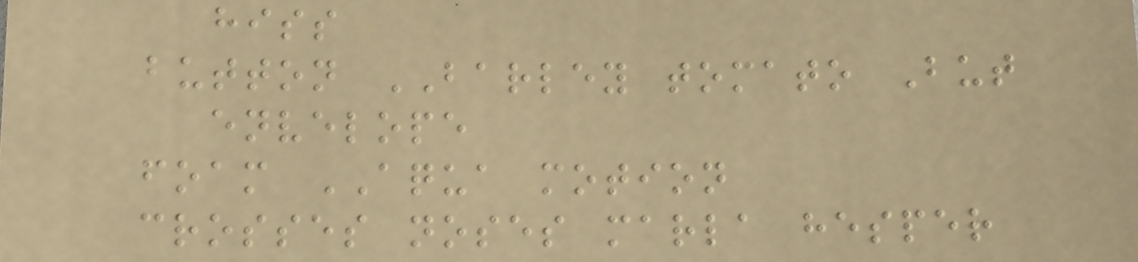hiss
button BARLEY tomato But
envelope
foam AQUA motion
crosses noses marla hesper
